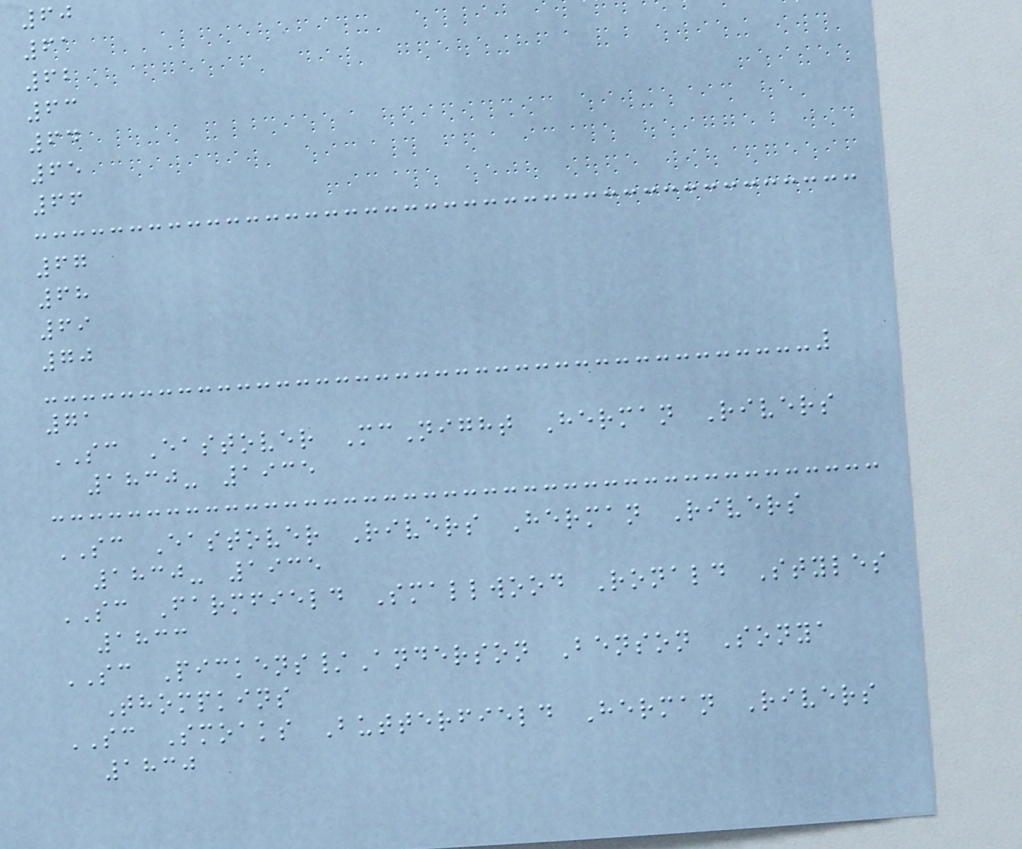60
61
62
63
64
65
66
67
68
69
70
71
SC Eastover McNight Herman Rivers
1830- 1935
SC Eastover Rivers Herman Rivers
1830- 1935
SC Farmfield Smallwood Ronald Styles
1833
SC Pickens/Anderson Benson Sonya
Thompkins
SC Smoaks Butterfield Herman Rivers
1830
